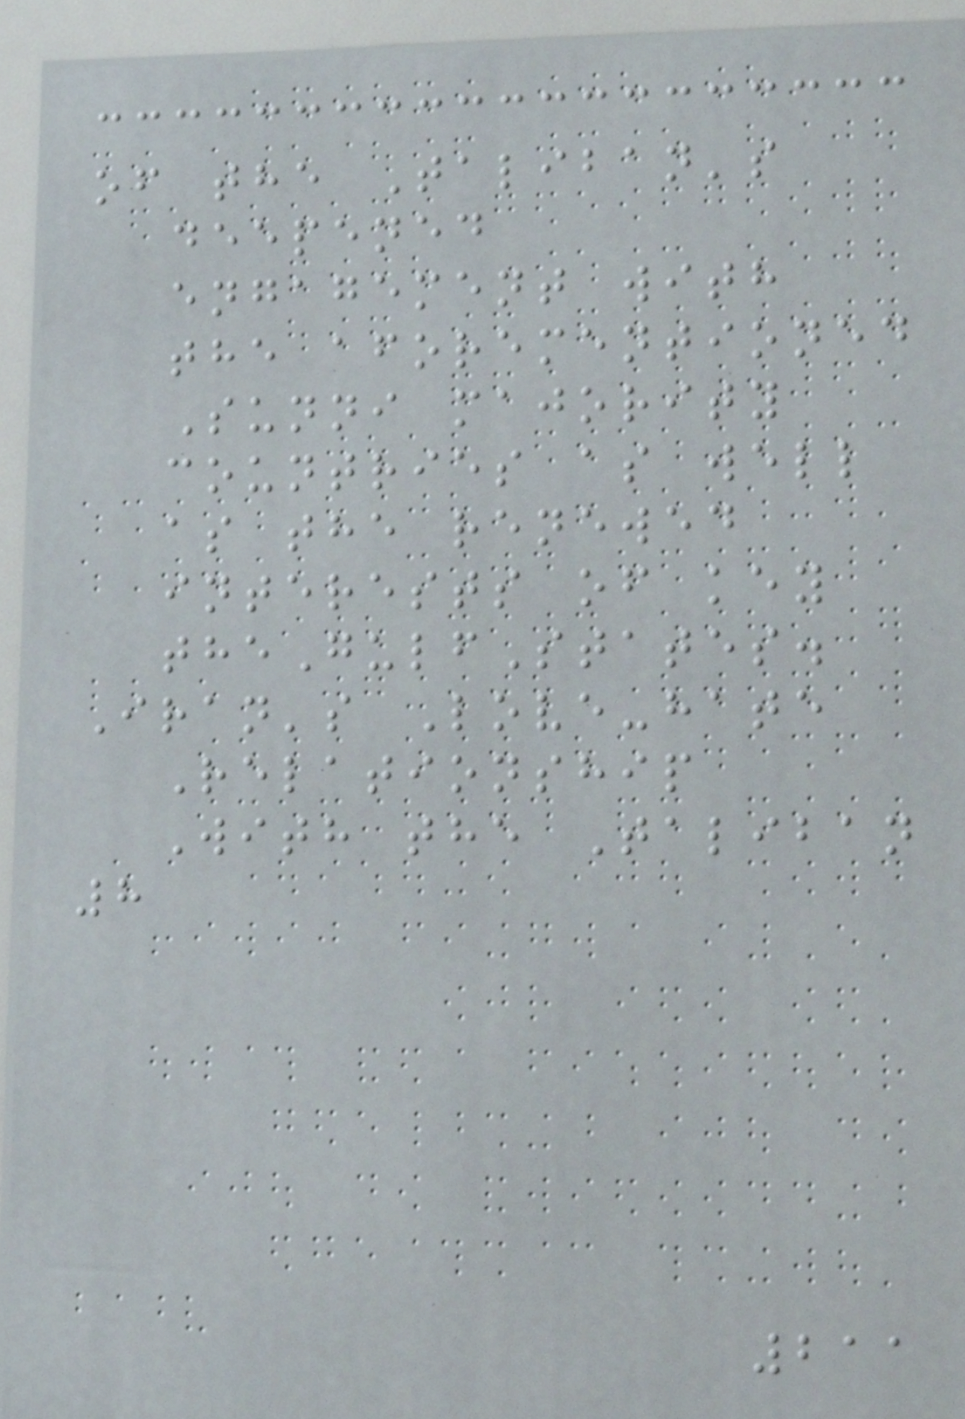of the Taliban's
deepened
engagement with
the aforementioned
Sunni majority
countries as well
as the renewed
interests of key
theGulfStates.
Iran's Love-hate
Relationship
With the Taliban
8
211
